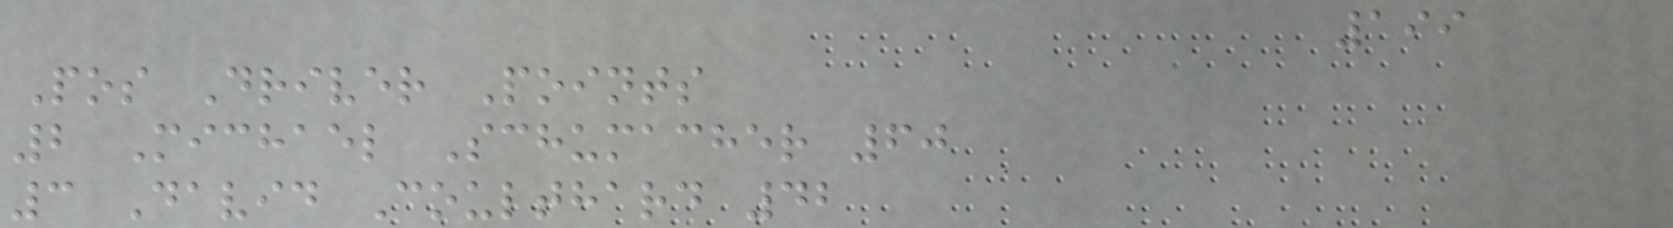199
Pos Driver Points
2 Michael Schumacher 60
3 David Coulthard 42
